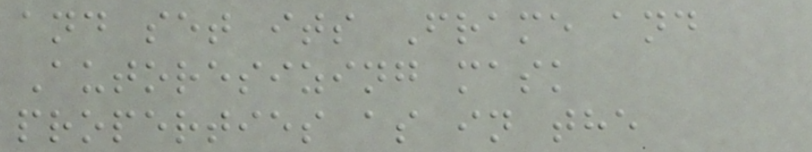and set its Frame and
Autoresizing mask
properties as in the
